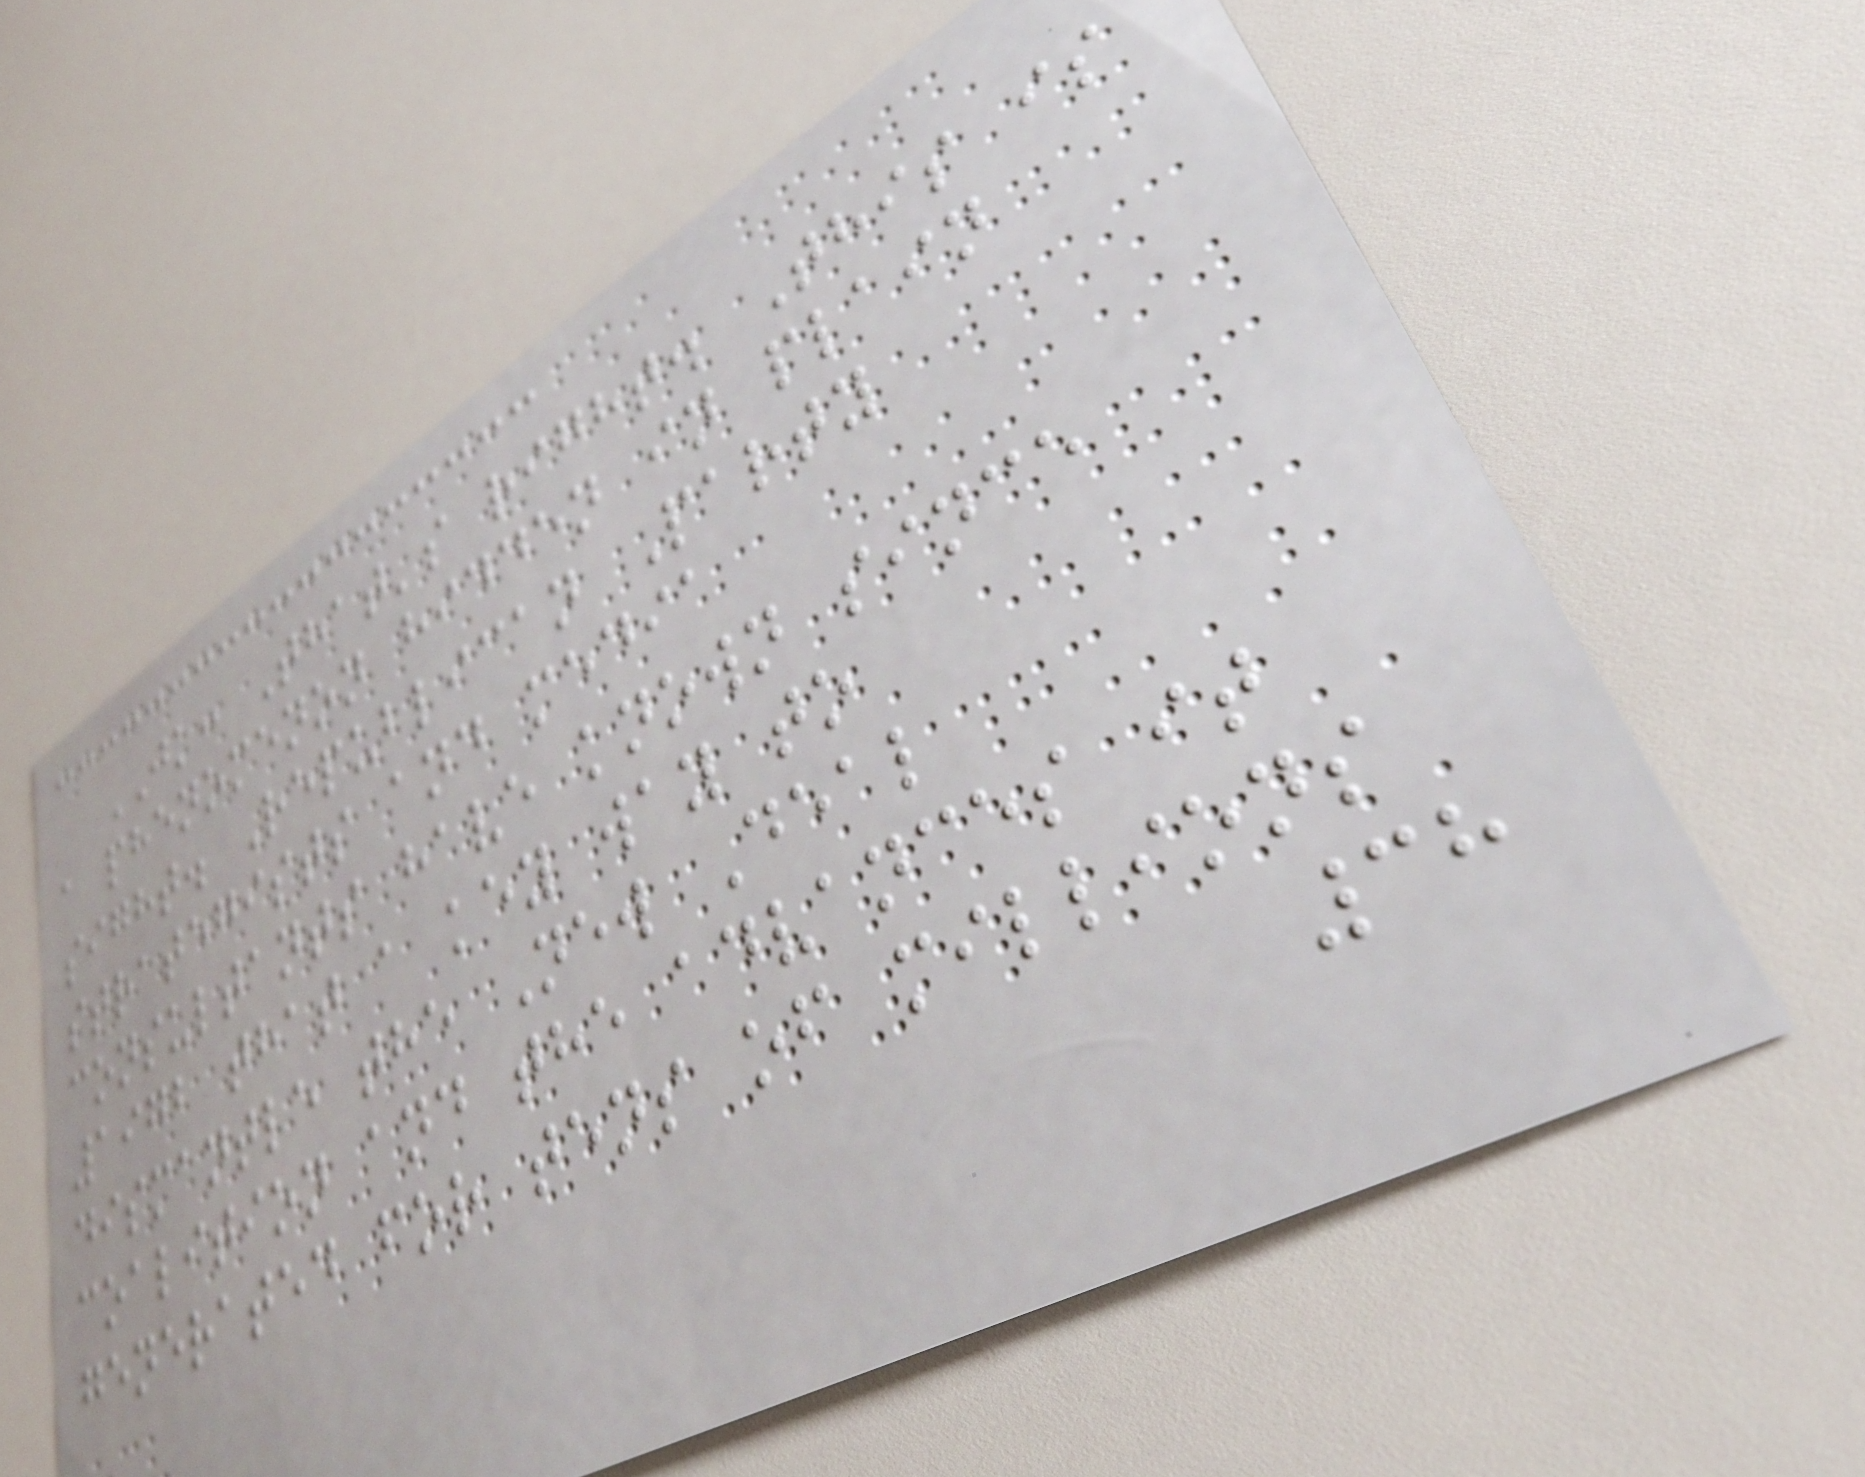JK: That's right. This is
a phenomenon hidden in plain
sight. Republican Party
strategists and media
consultants have known since
1972 that a key way to
dismantle the New Deal
coalition and the advances it
generated for tens of millions
38
